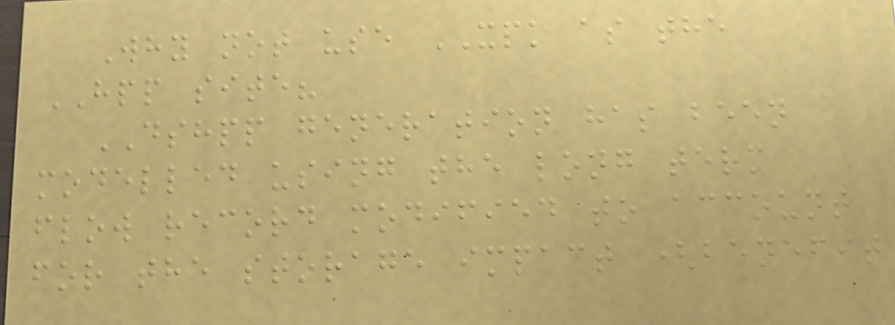Why not use XPK as the
HPP site?
DSHPP generation has been
modelled using the long term
flow record modified to account
for the storage impact (benefit
